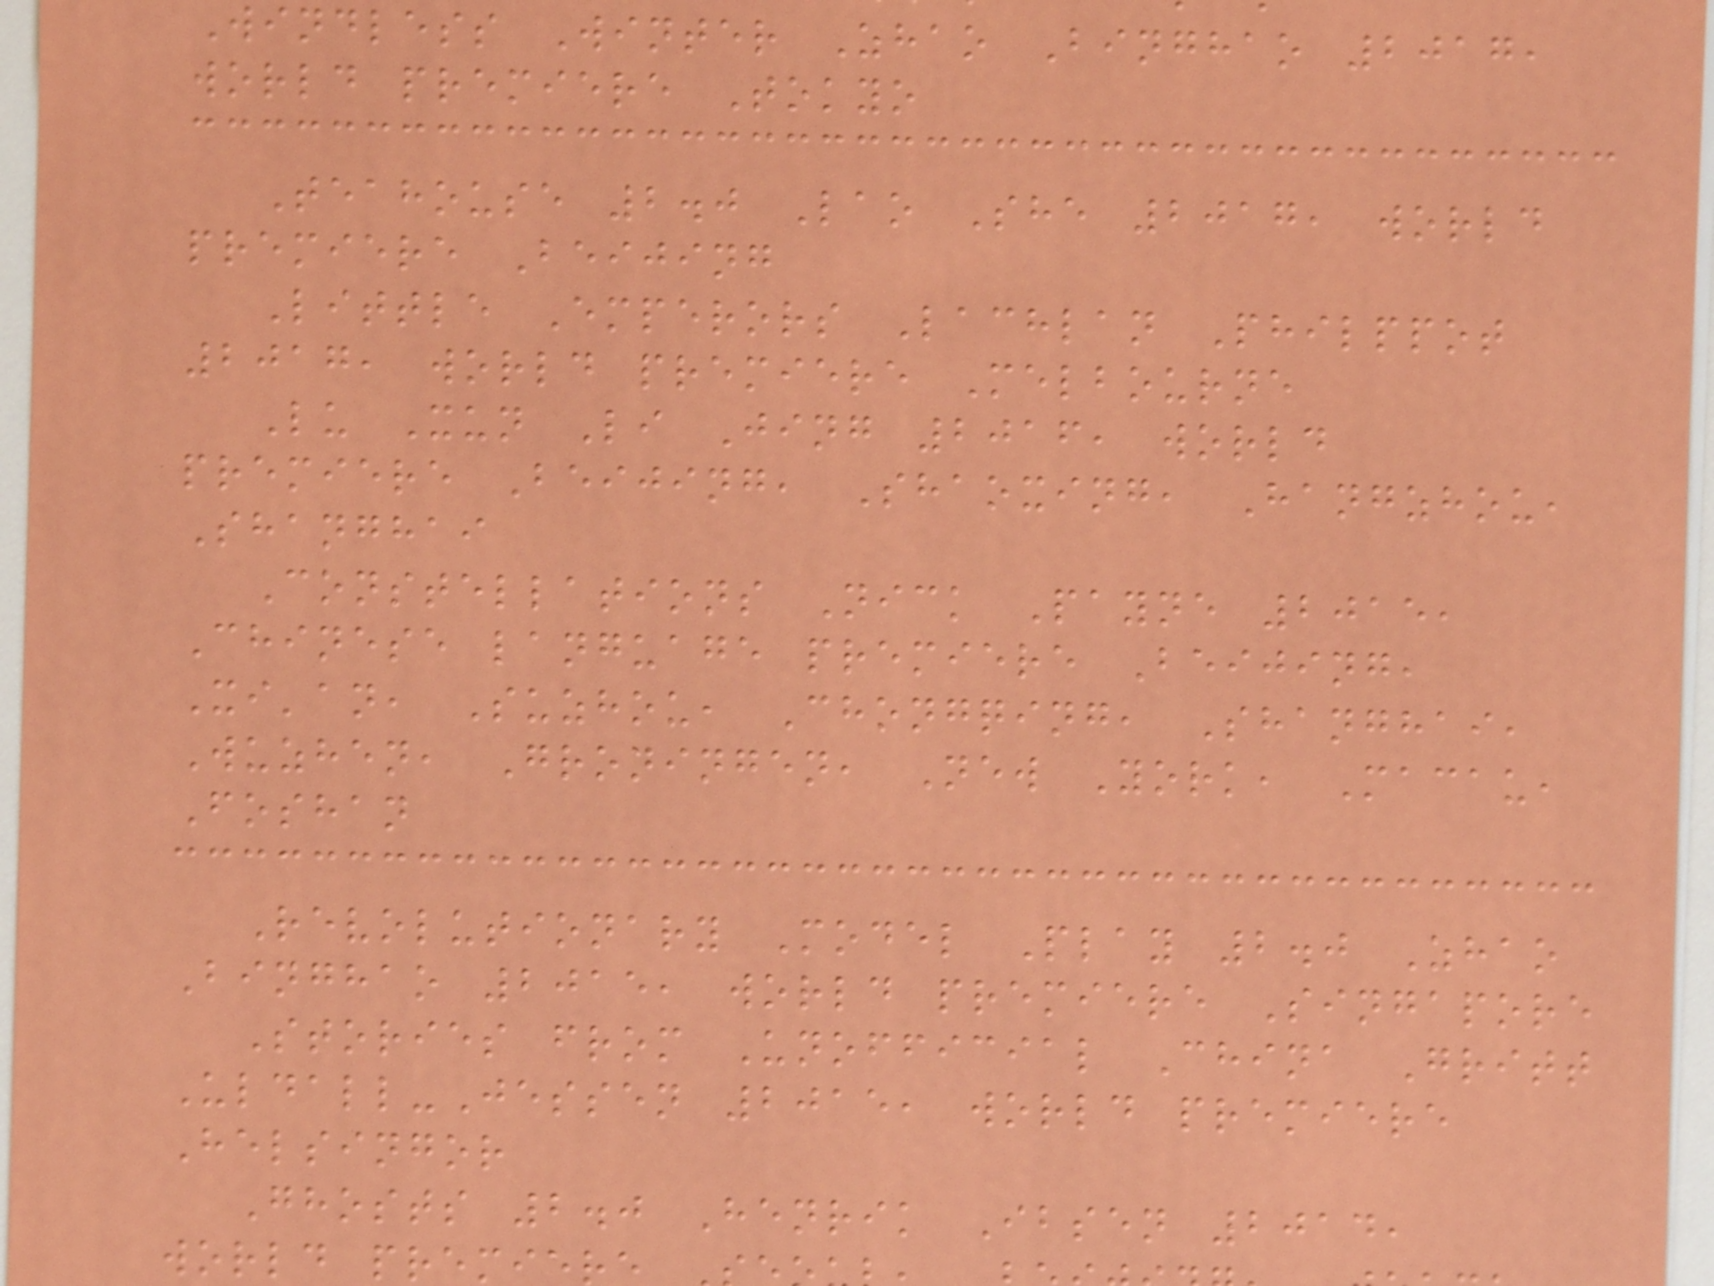Windless Winter Zhao Binghao 2017,
world premiere Tokyo
Teahouse 2.0 Lao She 2017, world
premiere Beijing
Little Emperors Lachlan Philppot
2017, world premiere Melbourne
Lu Xun Li Jing 2016, world
premiere Beijing, Shaoxing, Hangzhou,
Shanghai
Constellations Nick Payne 2015,
Chinese language premiere Beijing,
Xi'an, Suzhou, Chongqing, Shanghai,
Wuzhen, Groningen, New York, Macau,
Foshan
Revolutionary Model Play 2.0 Zhao
Binghao 2015, world premiere Singapore
Stories from Unofficial China Gritt
Uldall-Jessen 2015, world premiere
Helsingor
Ghosts 2.0 Henrik Ibsen 2014,
world premi
